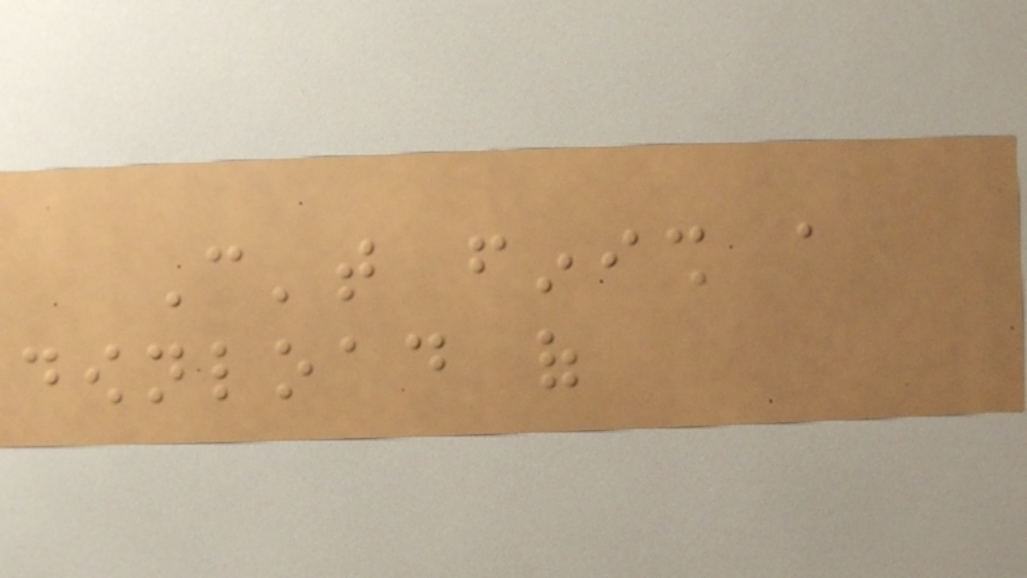Can't finish a
download of
